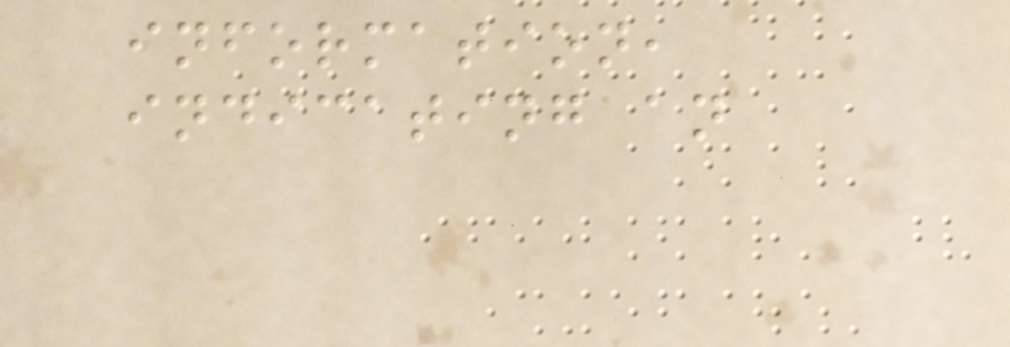information,
indicating an
